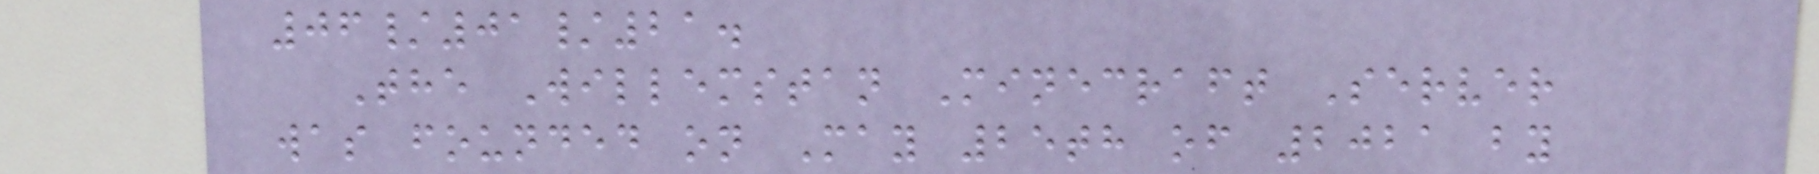06/01/21.
The Willemstan Minecraft Server
was founded on May 25th of 2021 by
